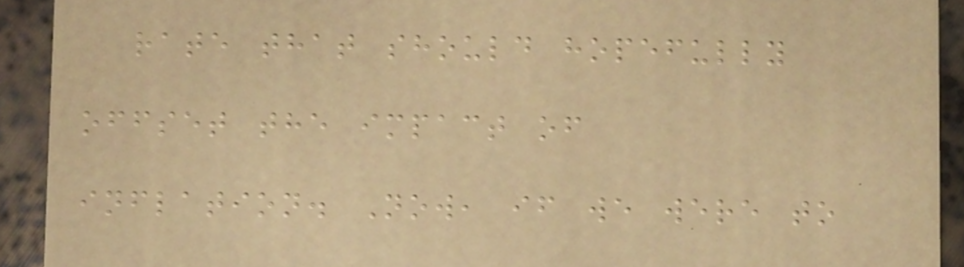rate that should hopefully
offset the impact of
inflation. Now, if we were to
